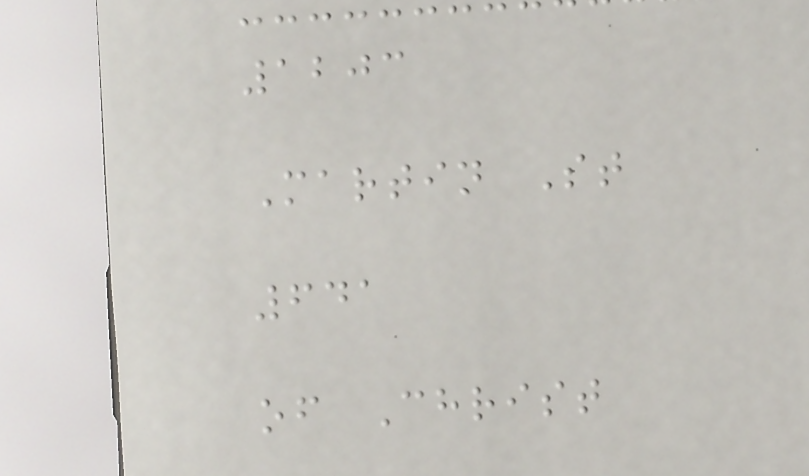1203
Martin St
641
of Christ
